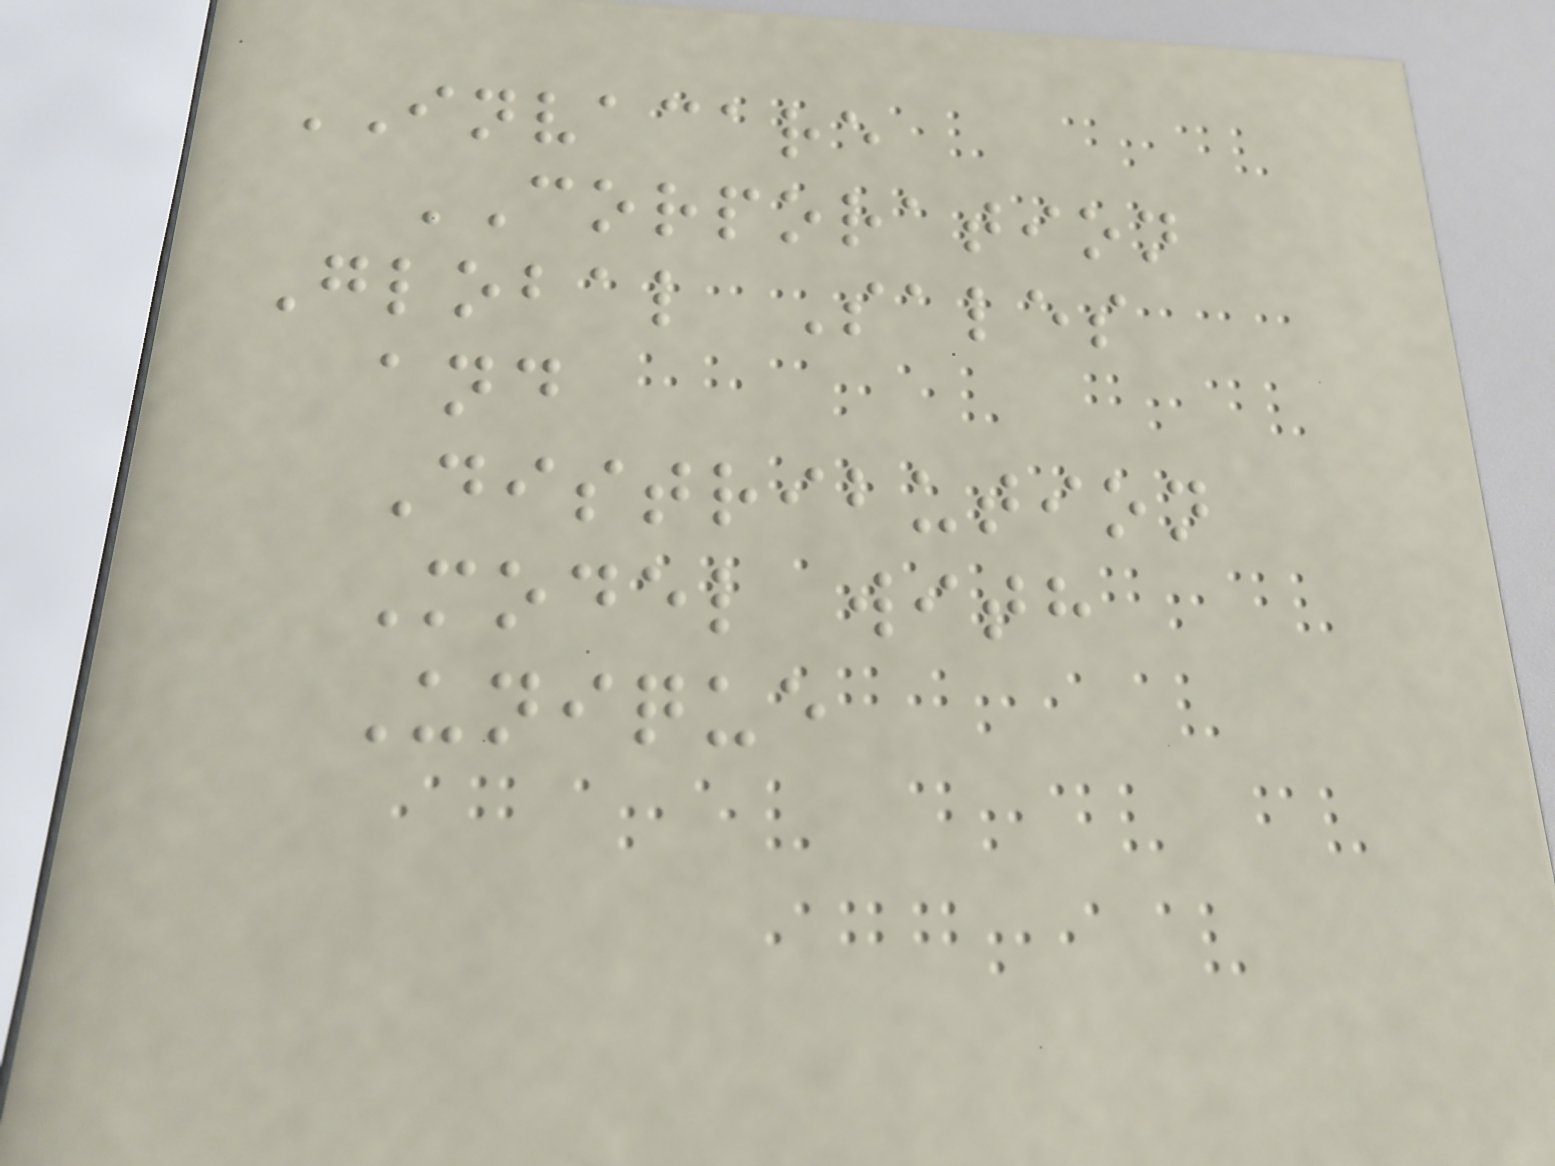INVACARE
CORPORATION
Global Sales
and
Distribution
Model with
Unique
